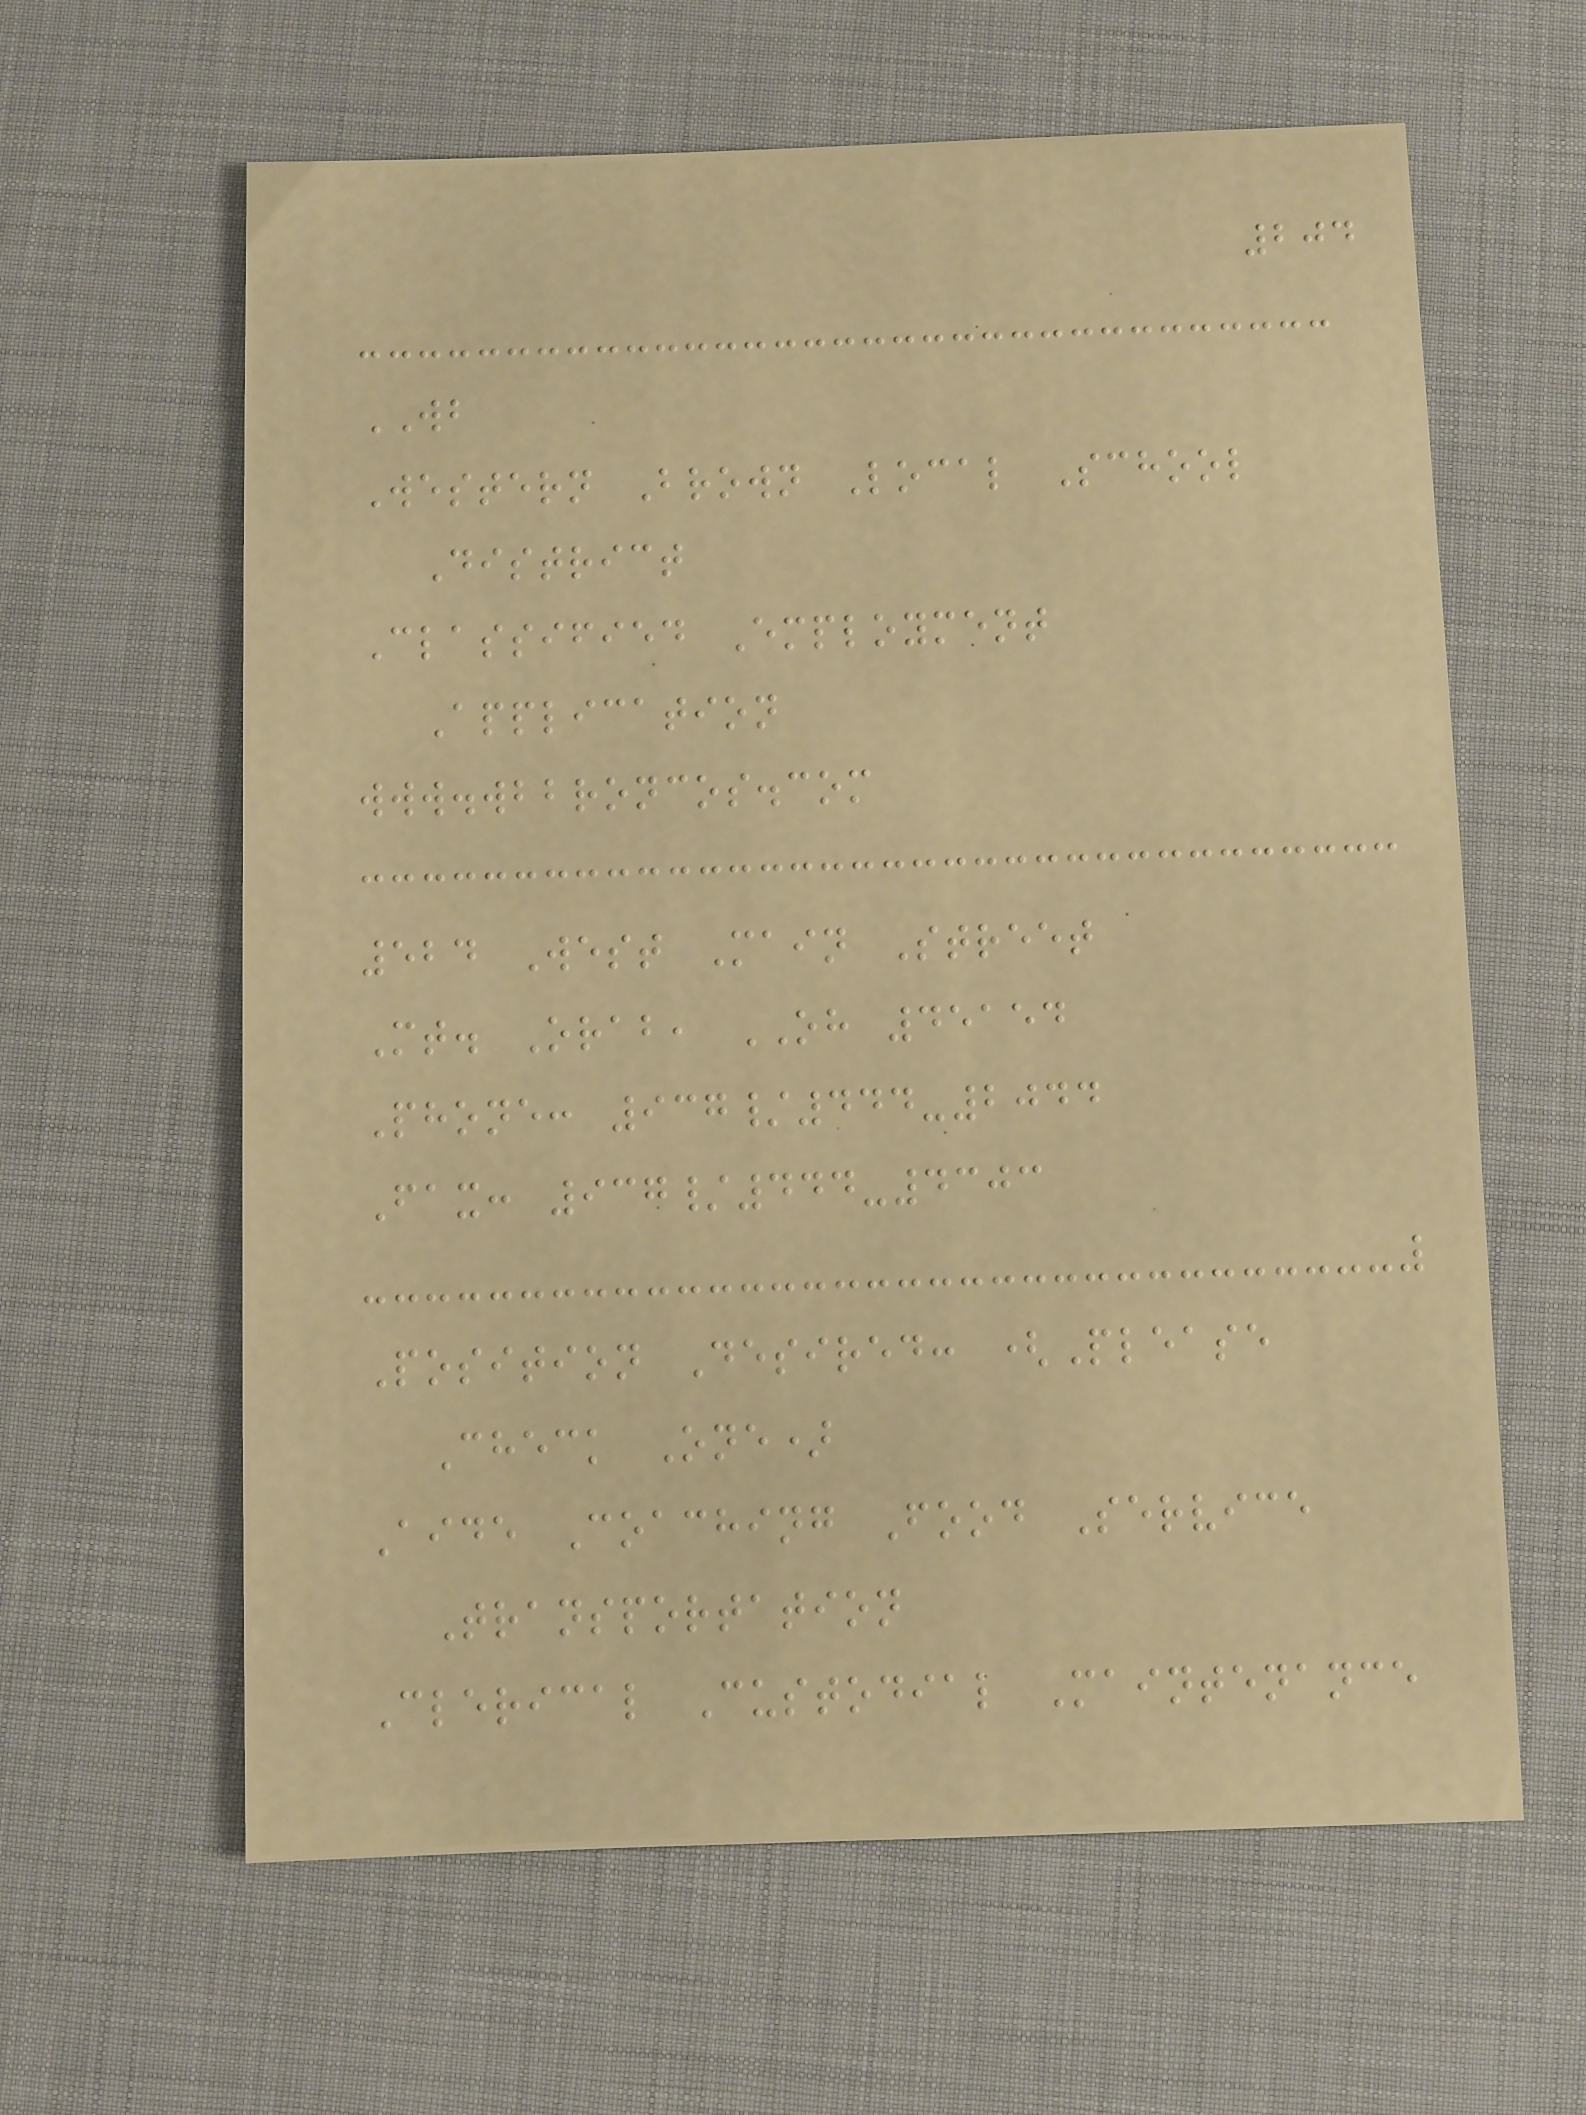204
WB
Western Brown Local School
District
Classified Employment
Application
www.wbbroncos.com
524 West Main Street
Mt. Orab, OH 45154
Phone: 937/444-2044
Fax: 937/444-4303
Position Desired: (Please
Check One)
Aide Coaching Food Service
Transportation
Clerical Custodial Maintenance
